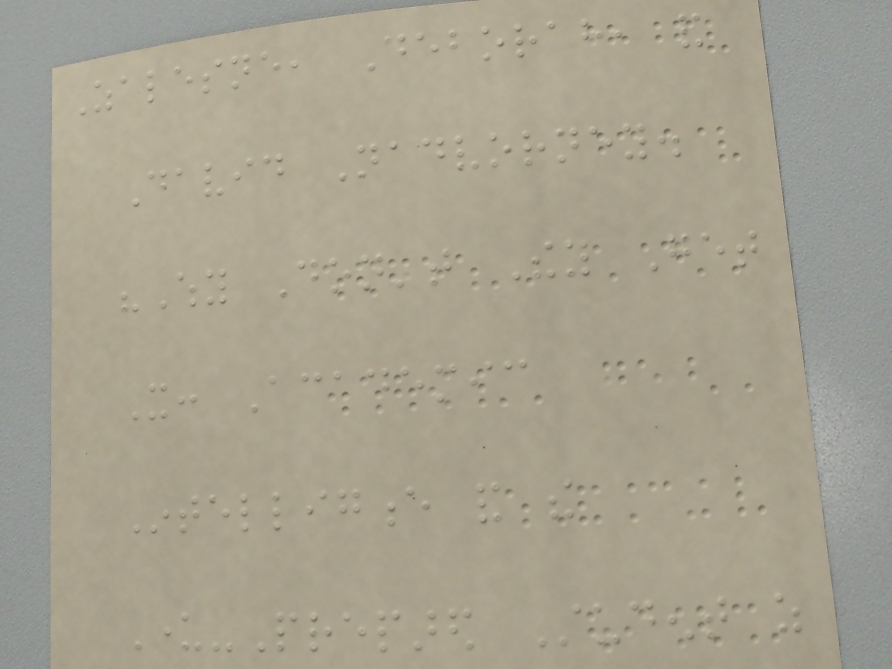Zalesne, Deborah, and
David Nadvorney.
"Why Don't They Get
It: Academic
Intelligence and the
Under-Prepared Student as
